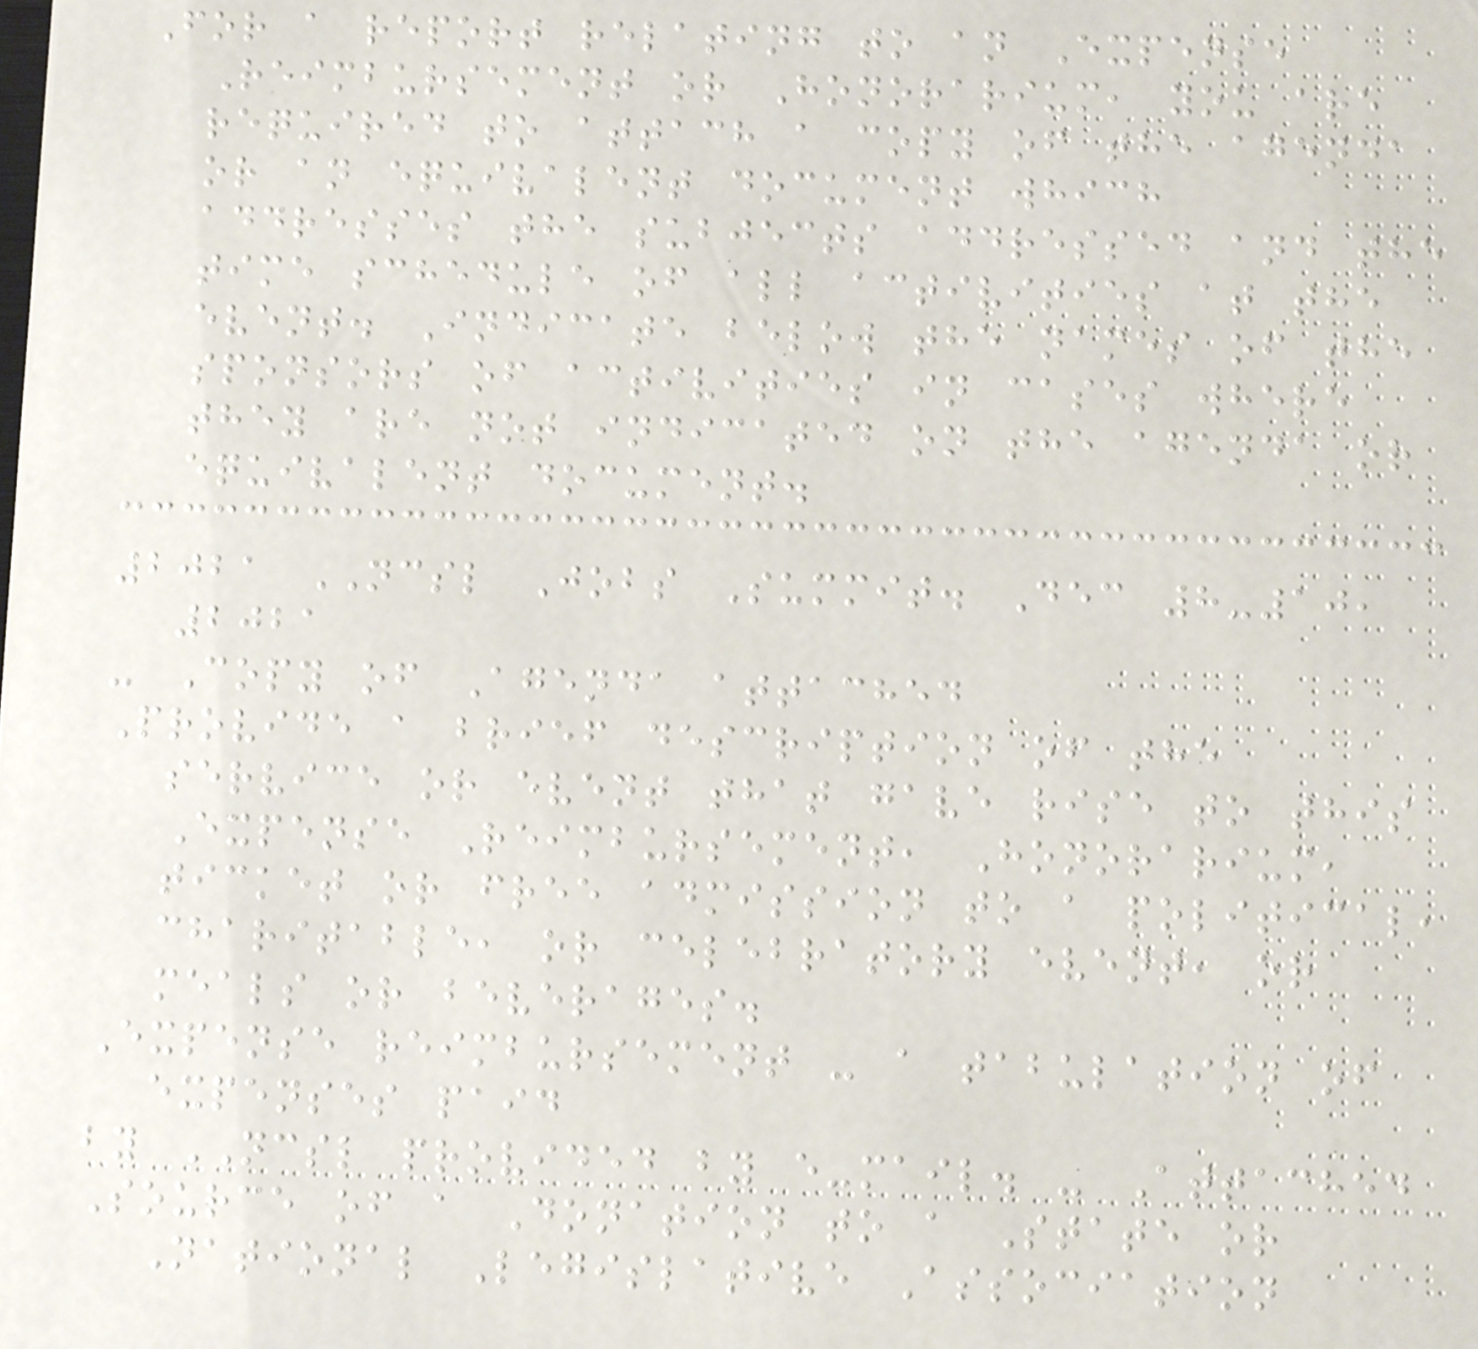For a report relating to an Expense
Reimbursement or Honorarium, you are
required to attach a copy of the agenda
or an equivalent document which
addresses the subjects addressed and the
time schedule of all activities at the
event. Indicate below the names of the
sponsors of activities in cases where
they are not indicated on the agenda or
equivalent document.
2021 NCSL Jobs Summit. Dec 8-10,
2021
- Copy of Agenda attached
Provide a brief description of the
service or event that gave rise to this
Expense Reimbursement, Honorarium,
ticket or free admission to a political,
charitable, or celebratory event, or
meals or beverages.
Expense reimbursement - a tabulation of
expenses paid
by NCSL provided by e-mail. - Attached
Source of a Donation to a State or
National Legislative Association
